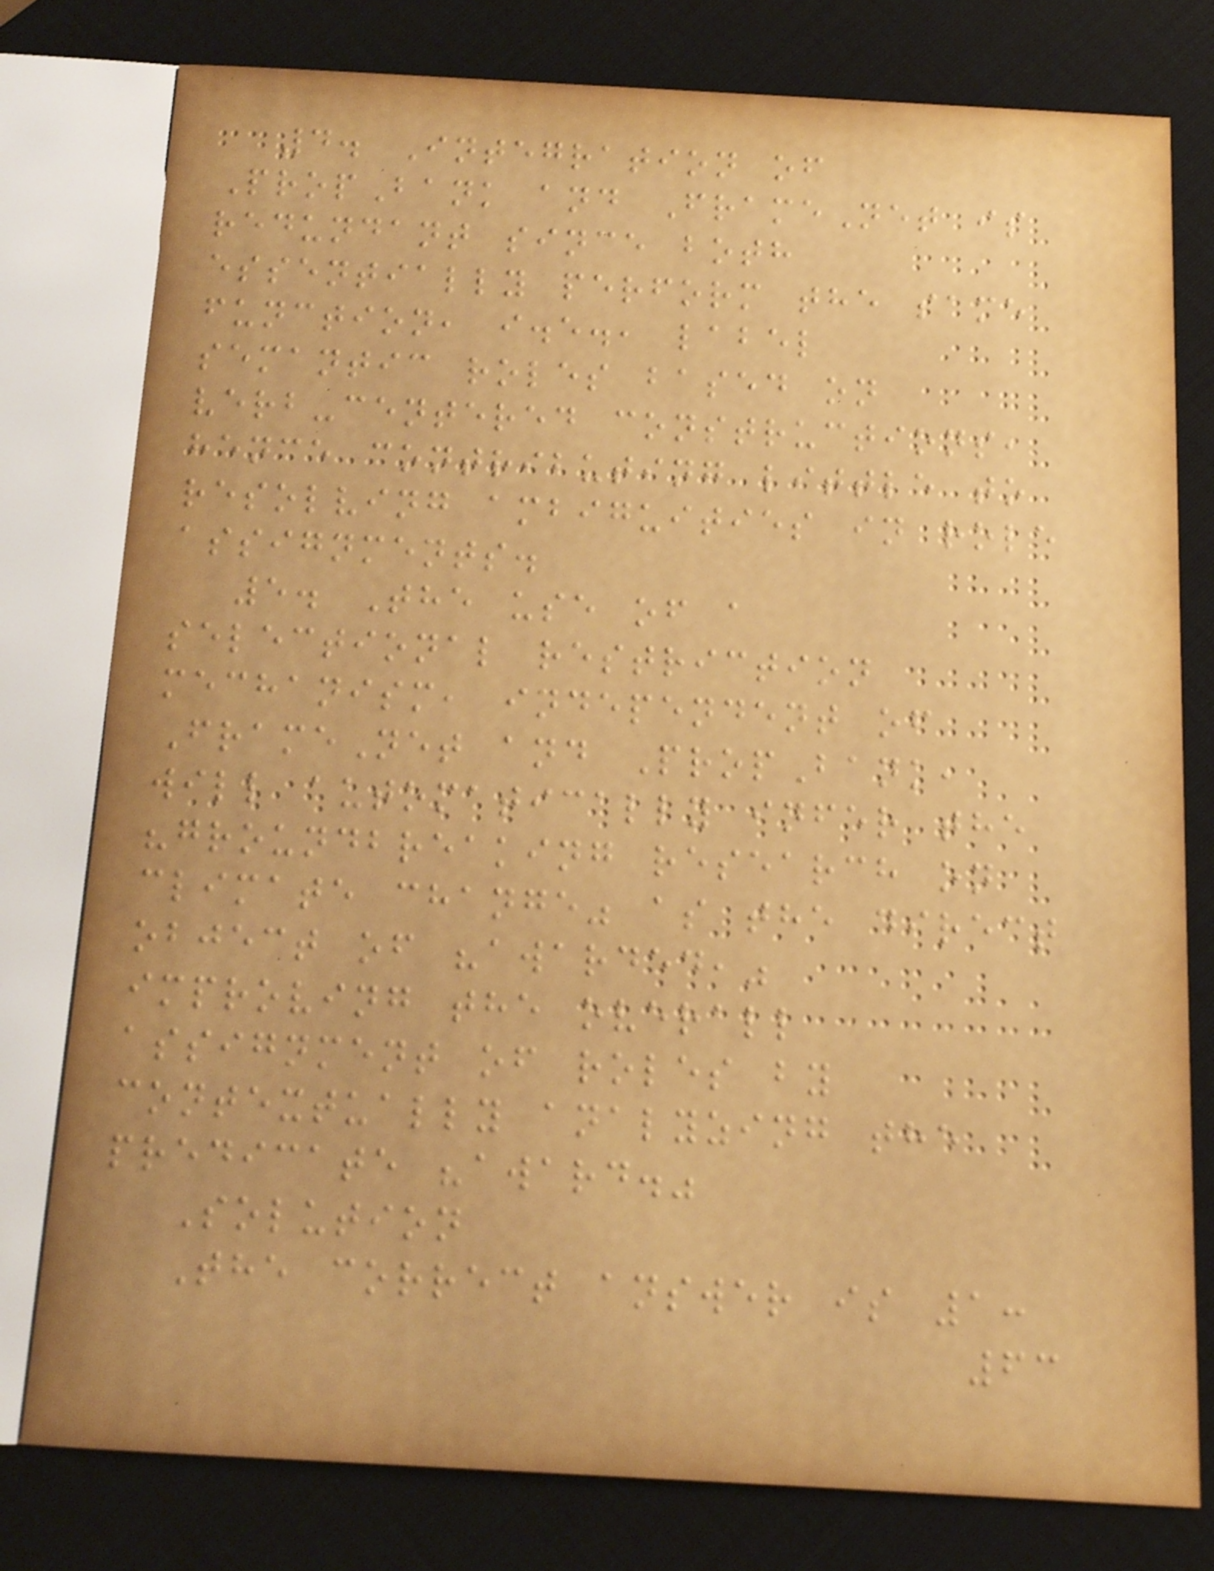4. Integration of
PropBank and FrameNet is
redundant since both
essentially perform the same
function, i.e., label
semantic roles based on
verb-centered constructions,
hence contributing little to
resolving ambiguities in role
assignments.
5. The use of a
selectional restriction
mechanism, independent of
FrameNet and PropBank,
will automatically infer the
"groundbreaking research on
climate change" as the direct
object of "awarded,"
improving the overall
assignment of roles by
contextually analyzing the
predicate "award."
Solution
The correct answer is 1:
63
